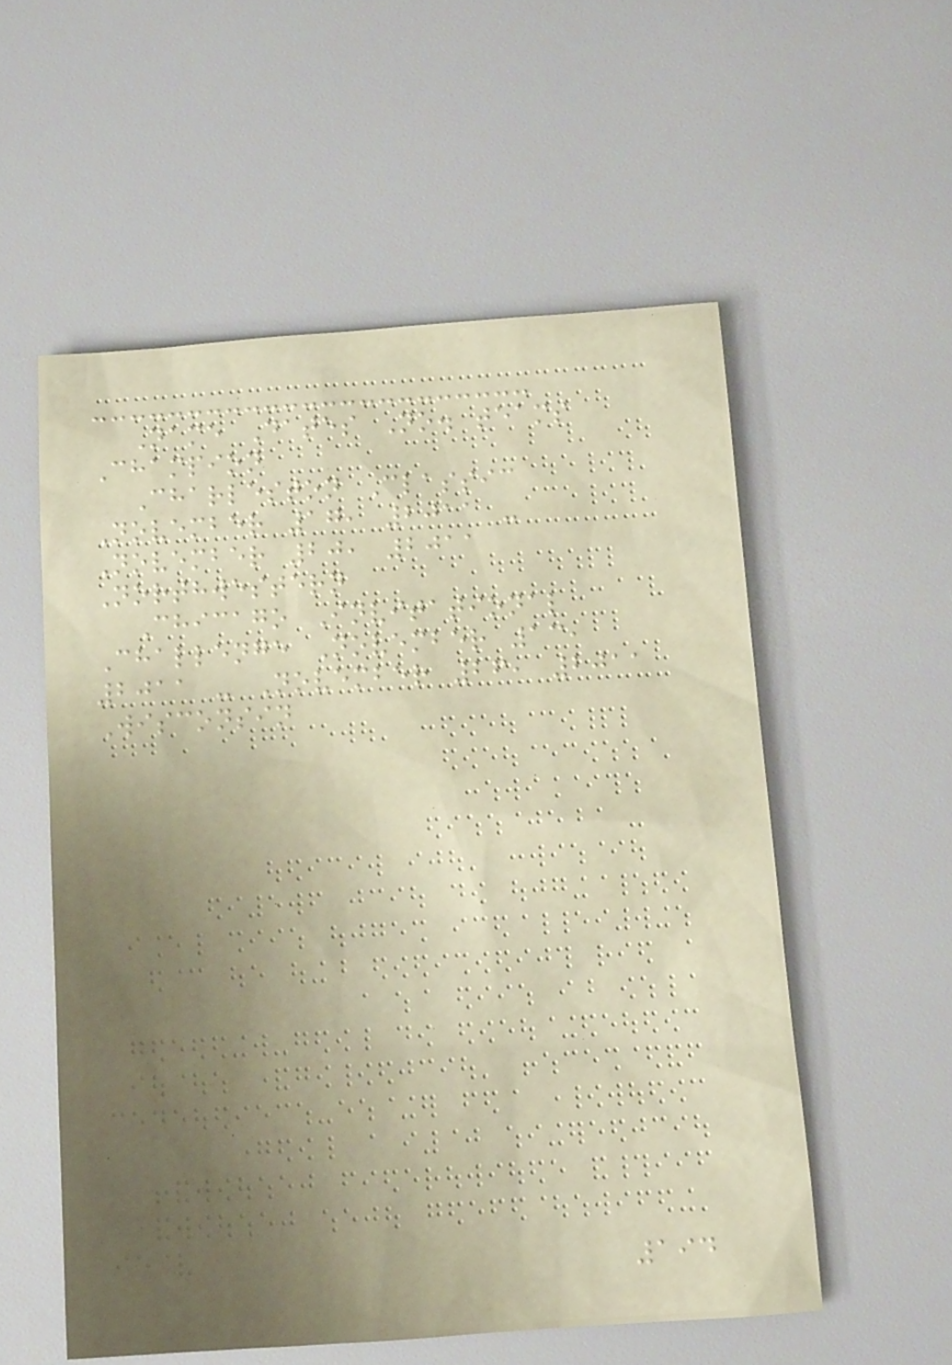Name Dates No. teams
Champion
Charleston Classic
November 17, 2011 -
November 20, 2011
Northwestern
Chicago Invitational
Challenge November 13,
2011 - November 26, 2011
Wisconsin
194
